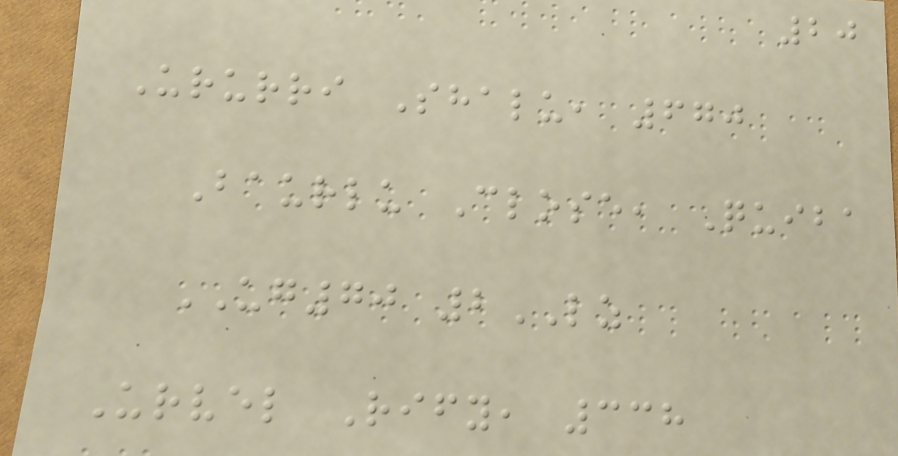20
Ururri Shalu, 670
Baurlu Close, Quiba
UG70 2LZ
Urvel Rify, 338
